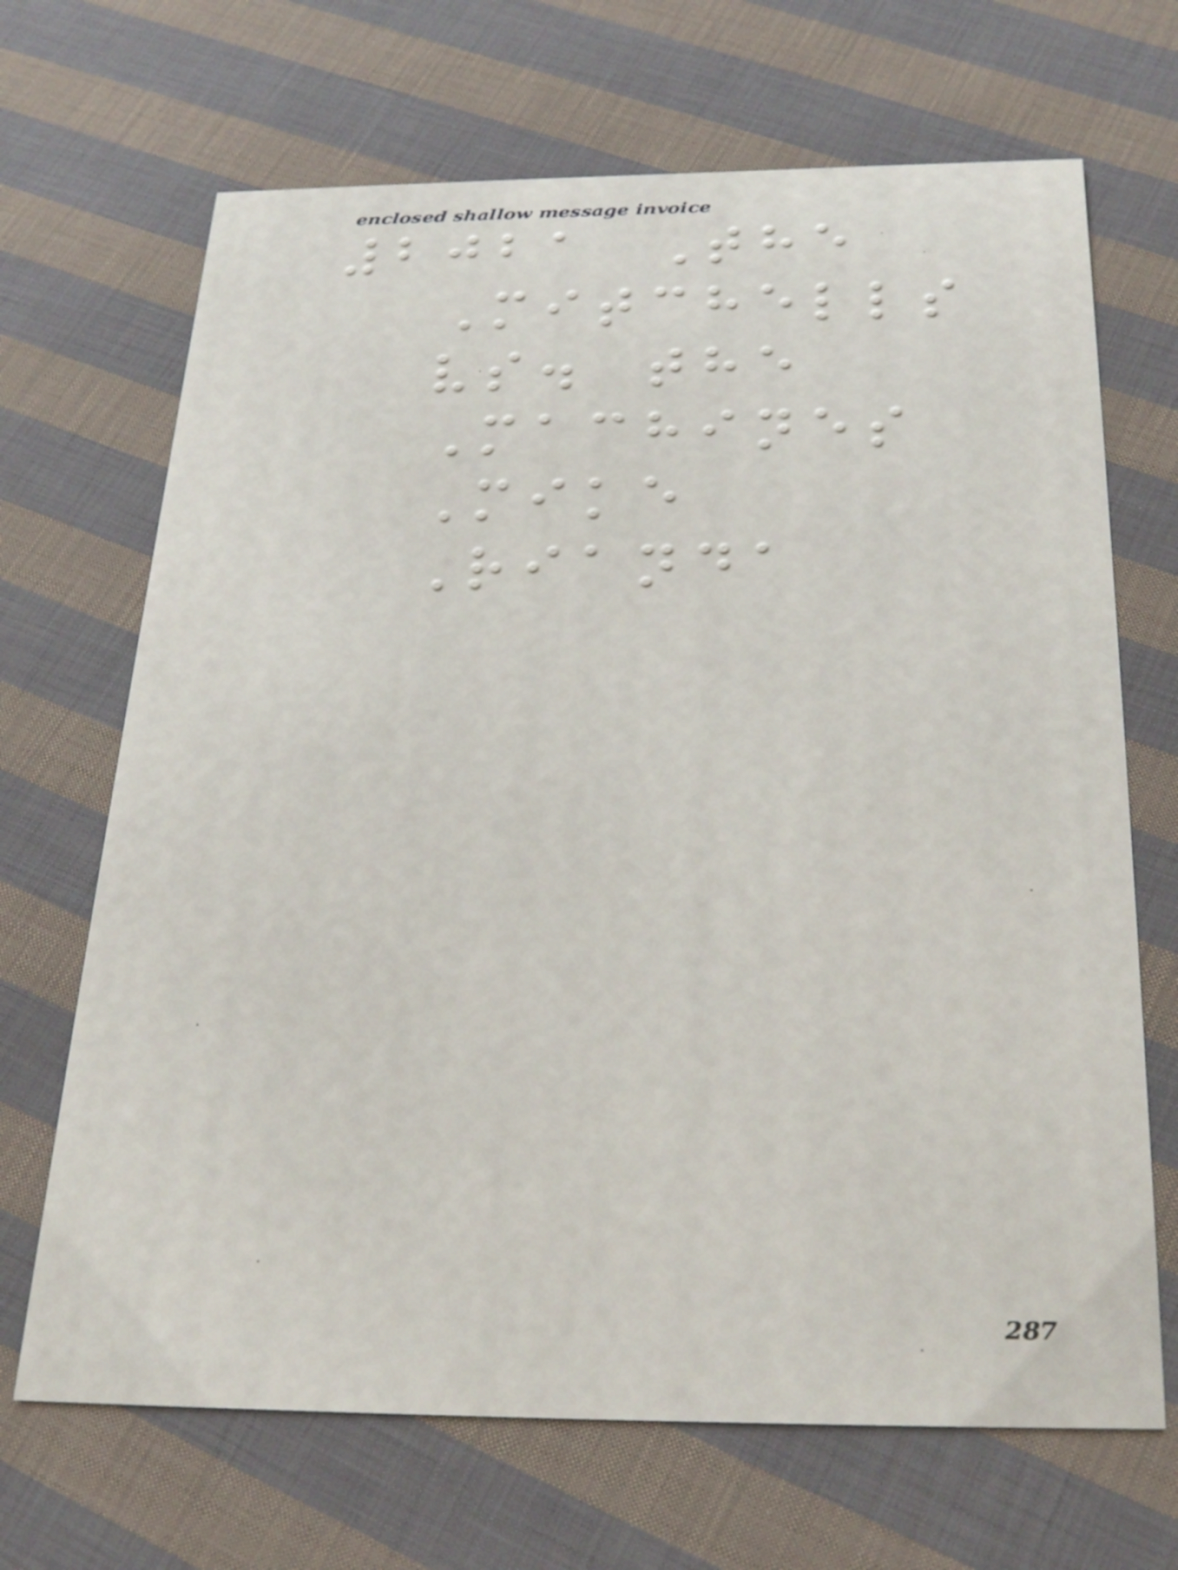2021 The
Mitchells
vs. the
Machines
Mike
Rianda
